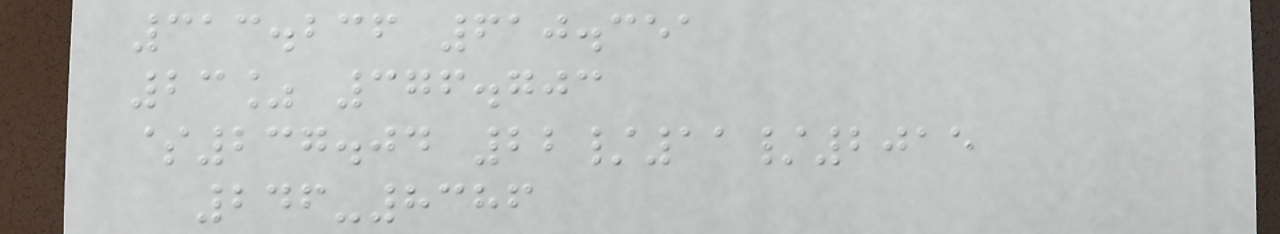313.236 610.351
23% 376.703
$237.04 22/11/2015
246-8386
